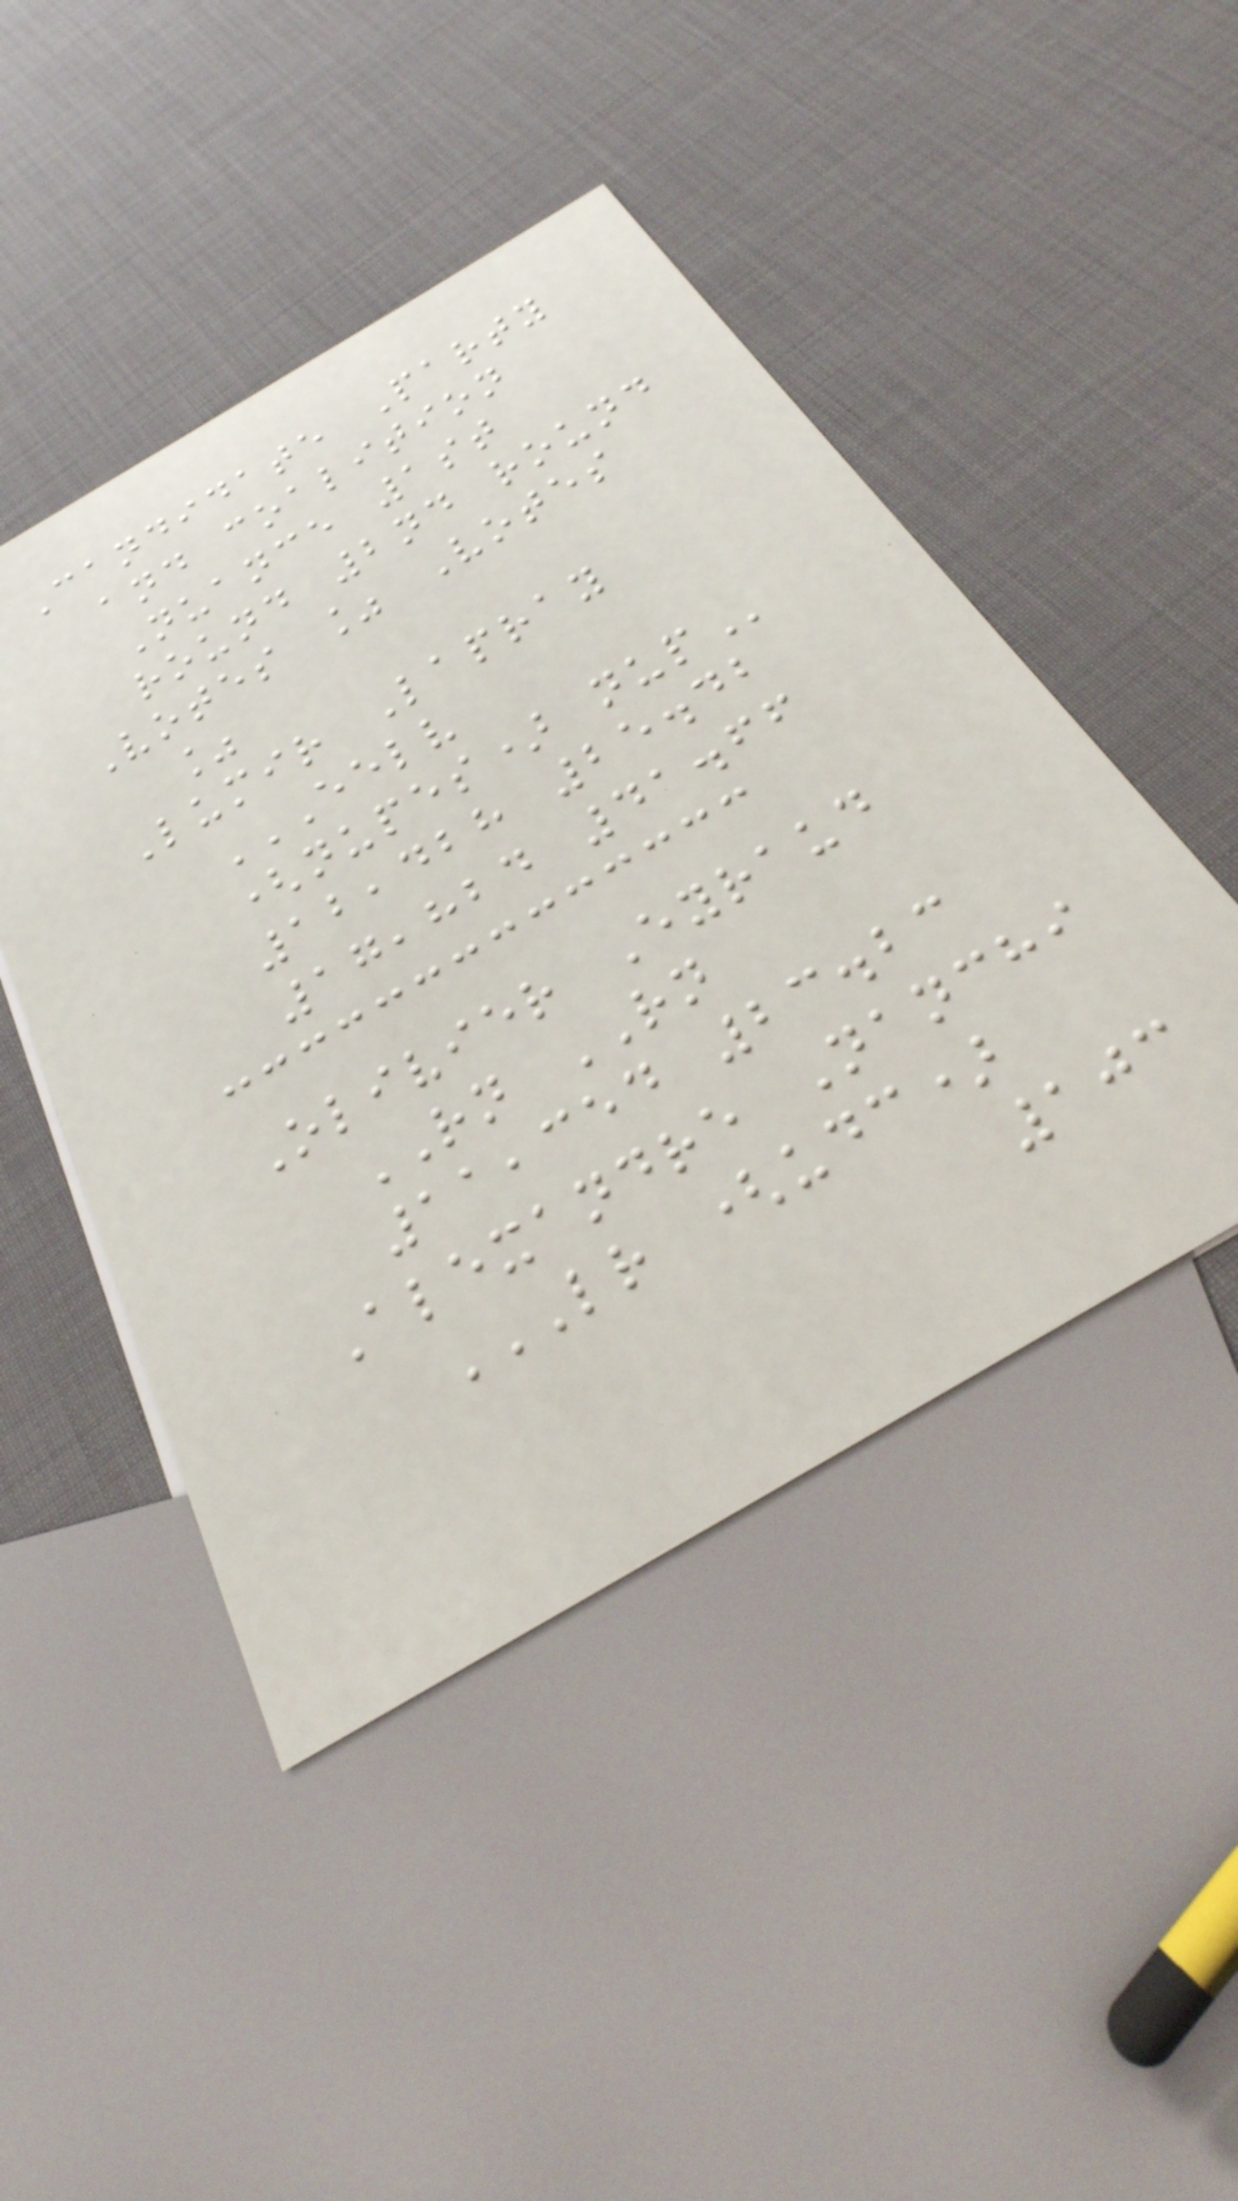Candidate Party
and coalition
Nuance 1st
round 2nd round
Votes % Votes
%
Lumir Lapray
EELV
(NUPES) NUP
12,428 25.42
17,824 41.66
Olivier Eyraud
RN RN
11,354 23.23
Alexandre Nanchi
LR (UDC)
103
